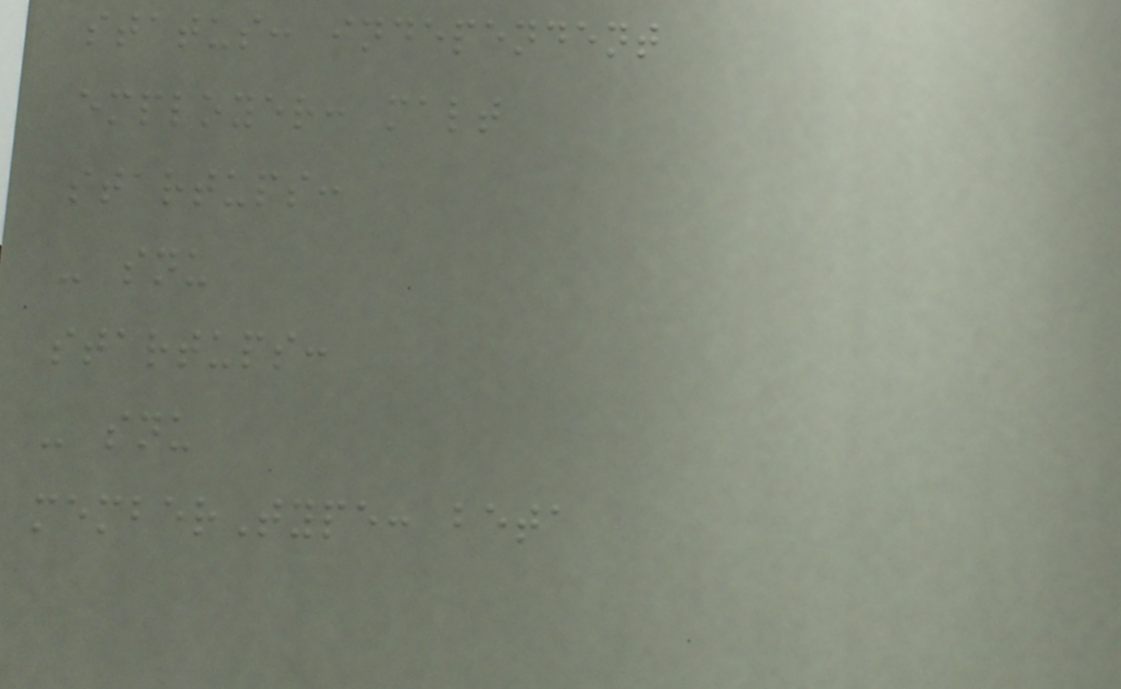status: independent
employer: malt
startups:
- snu
startups:
- snu
memberType: beta
